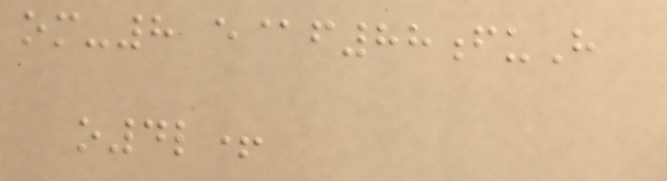om-8 e@f88fuH
o4l+
